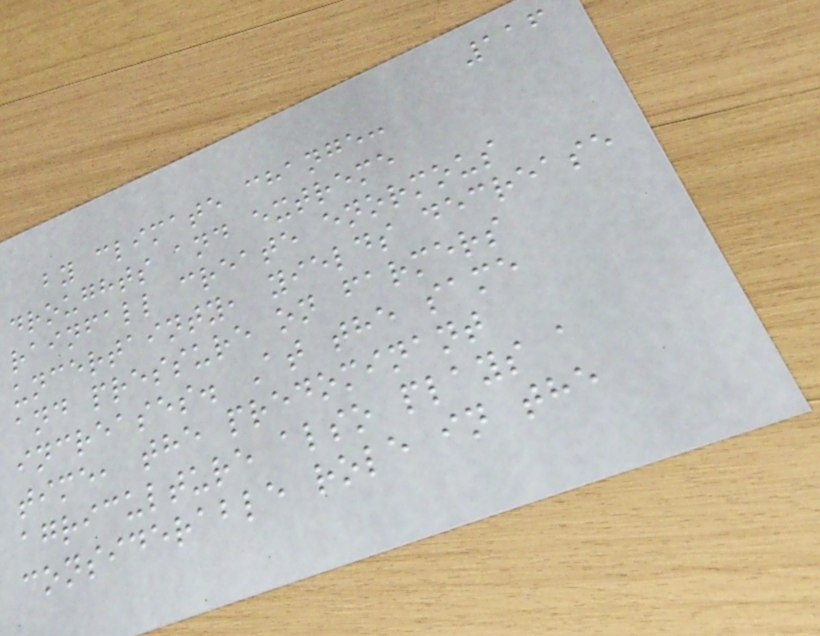116
by climate change:
droughts and extreme
rainfall create enormous
uncertainty, yields decrease
and pressure on farmers
increases. At the same
time, the predominant
agriculture also plays a
considerable role in the
